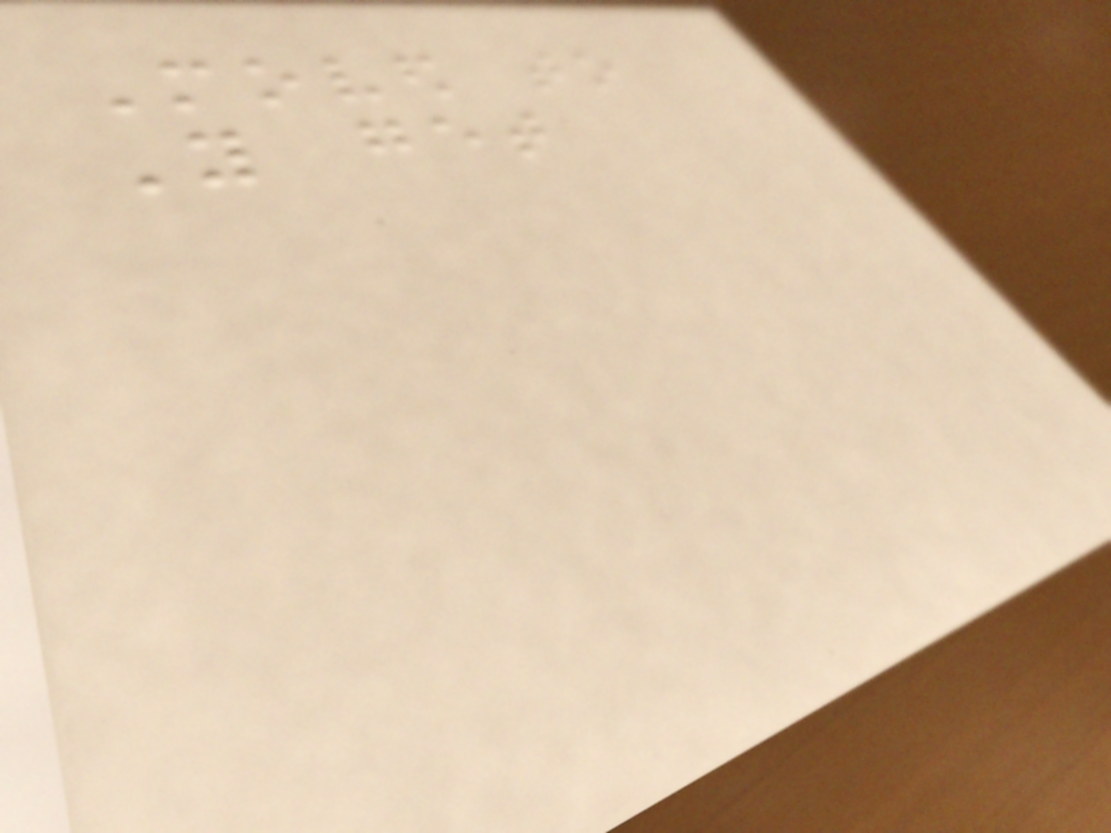Moved to
You get
